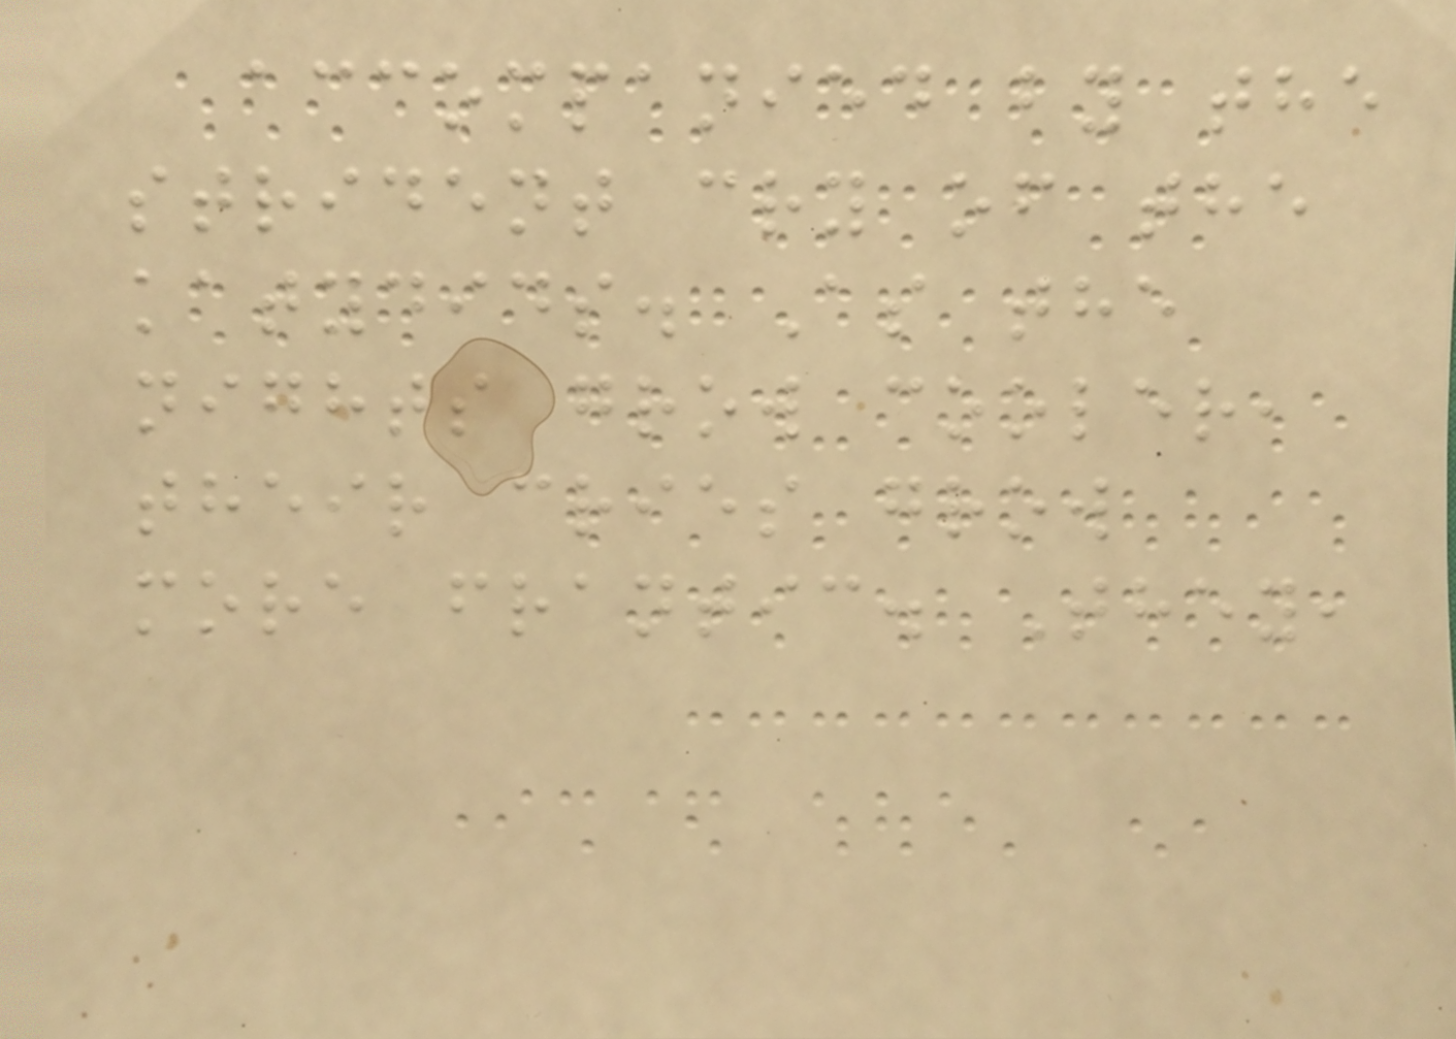accompanied by the
strident cry of the
katydids. As the
nights grow cooler,
their cries grow
more frantic. They,
